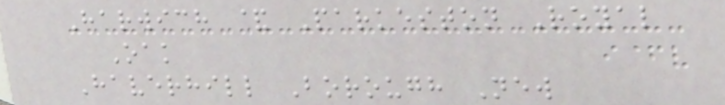Harwich & Parkeston Royal
Oak
Haverhill Borough New
